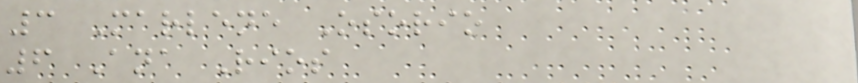3 Marlene Osorio
6 Ana Rios
